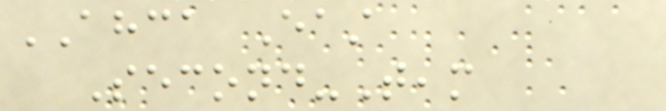AHCA East
Second-Team
